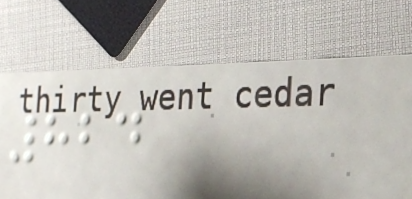824
